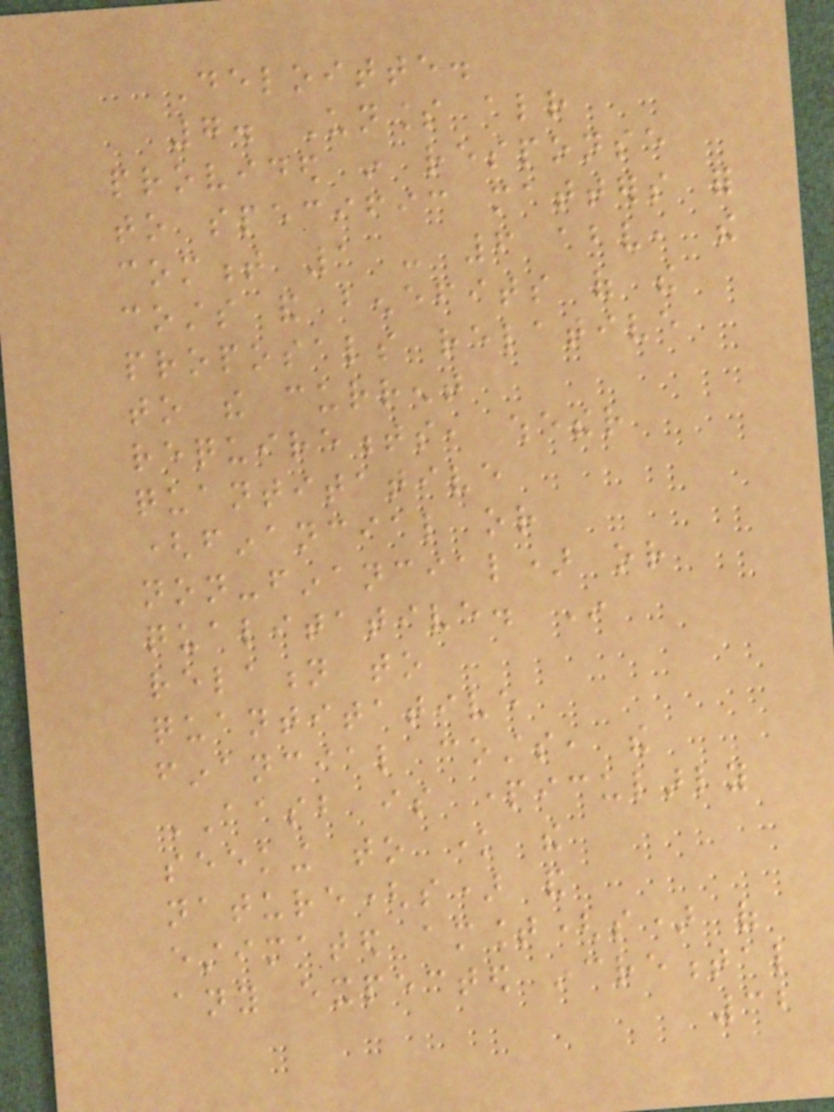Deloitte.
7. Unless already
provided in response
to specific matters for
comment 1 - 6 above, the
costs and benefits of the
proposals relative
to the current
requirements, whether
quantitative
(financial or
non-financial) or
qualitative. In
relation to
quantitative
financial costs, the
AASB is particularly
seeking to know the
nature(s) and
estimated amount(s) of
any expected incremental
32
